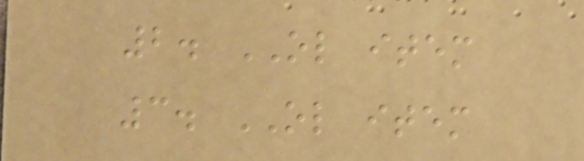2. OL item
3. OL item
